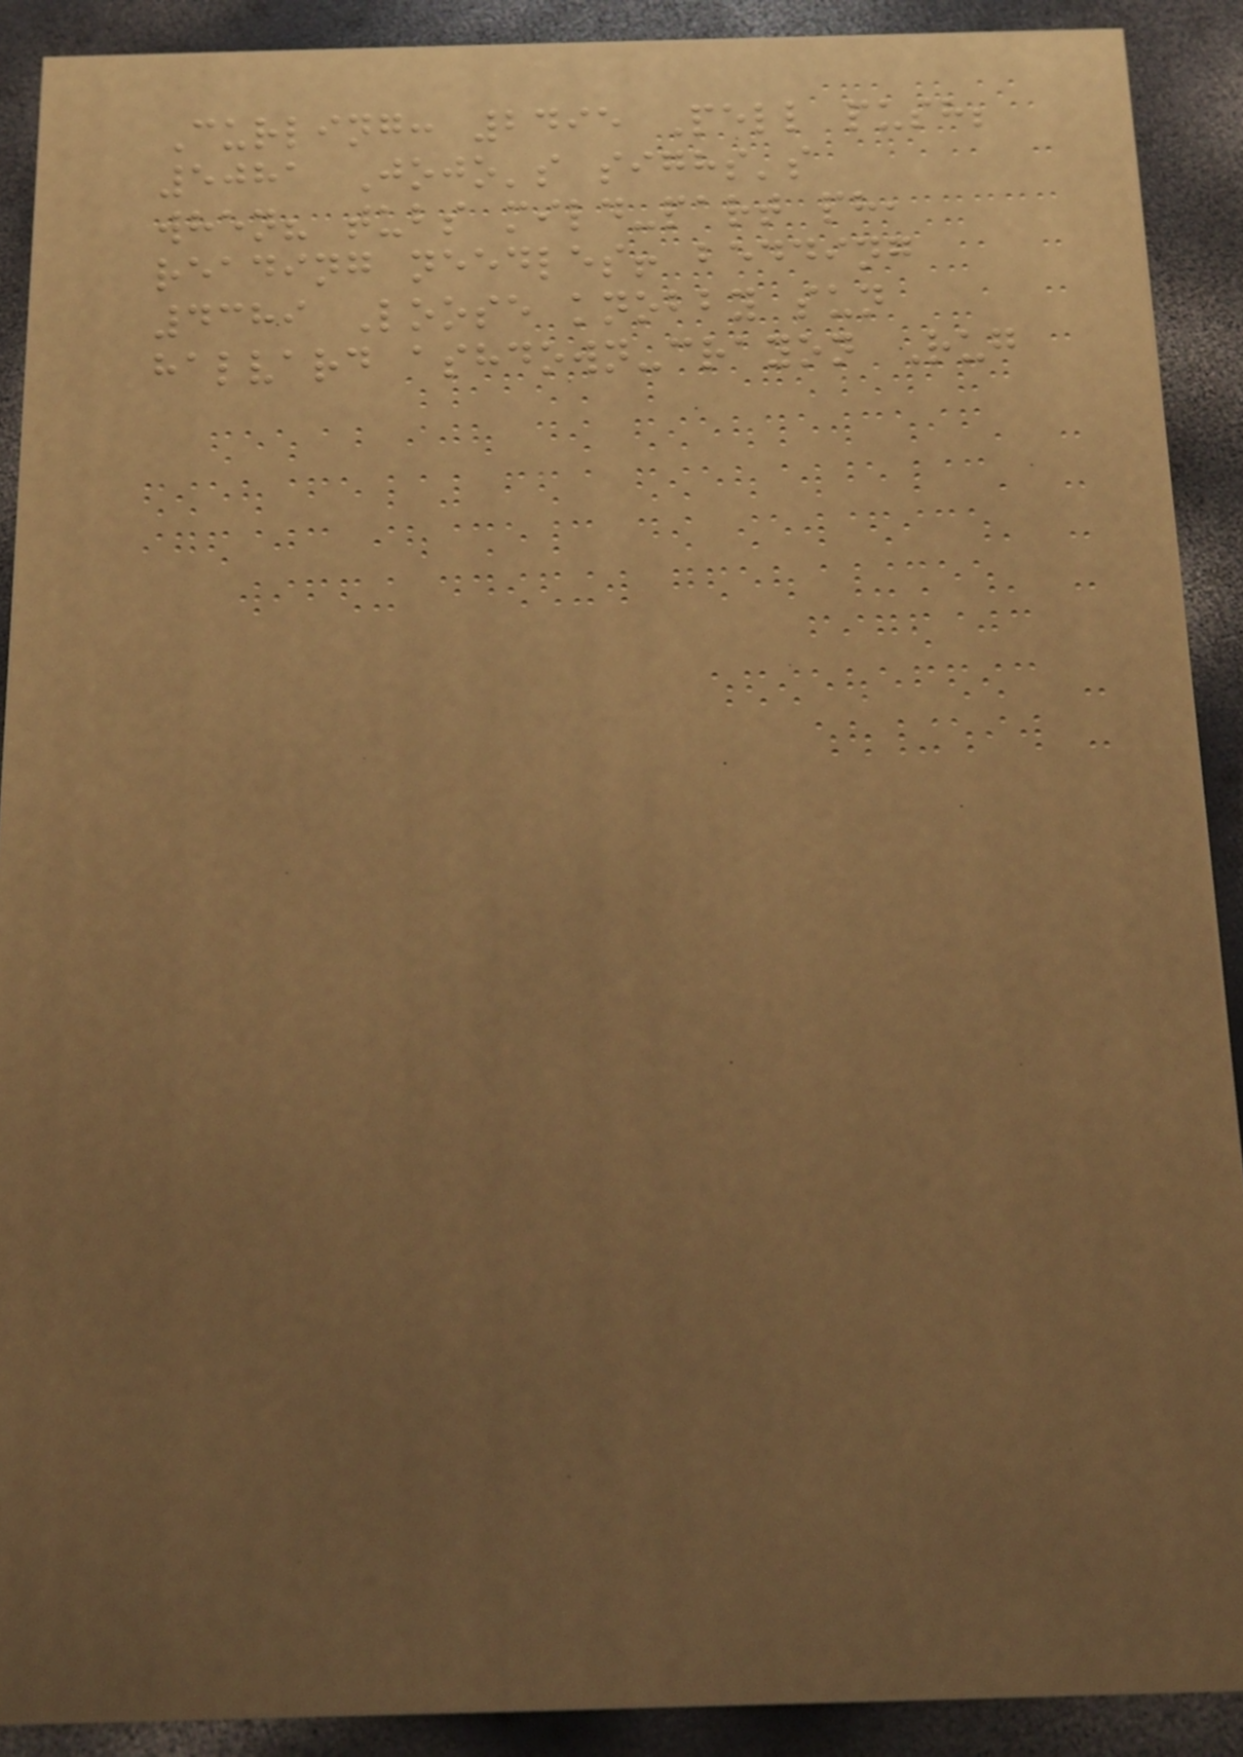Curling: 2495 Pell push;
5081 Jojo's sighs's
when? tubs mild-part ph,
reading needles! bedding
4389 Loose knobby sun
halvard ashdown-crayon Rug
